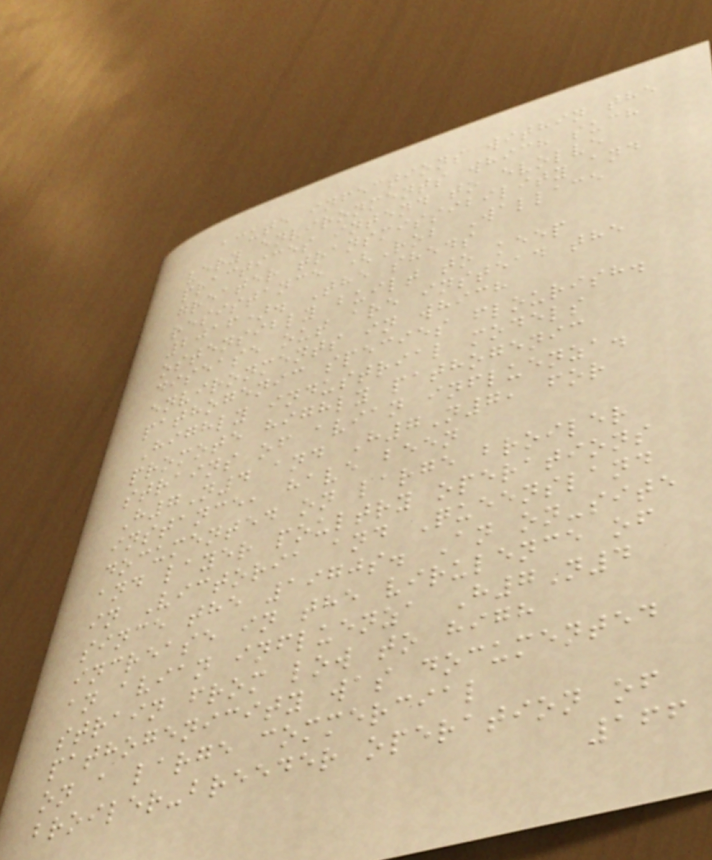acute infections within the
very environments which such
practices intend to evolve
greater transmissibility and
resistance (Rob Wallace
2016). The sheds
ostensibly built to keep
disease out are instead the
environments in which
pathogenic species flourish.
Highly industrial models
promote highly pathogenic
strains of avian influenza.
H7N4 and H7N7, for
instance, have been
documented on large broiler
and layer poultry operations
in Victoria and Queensland
since the 1970s. An on-site
increase in the virulence of
an avian influenza H7N4
strain from low to high
pathogenicity was documented
on a large commercial
broiler-breeder operation of
166
